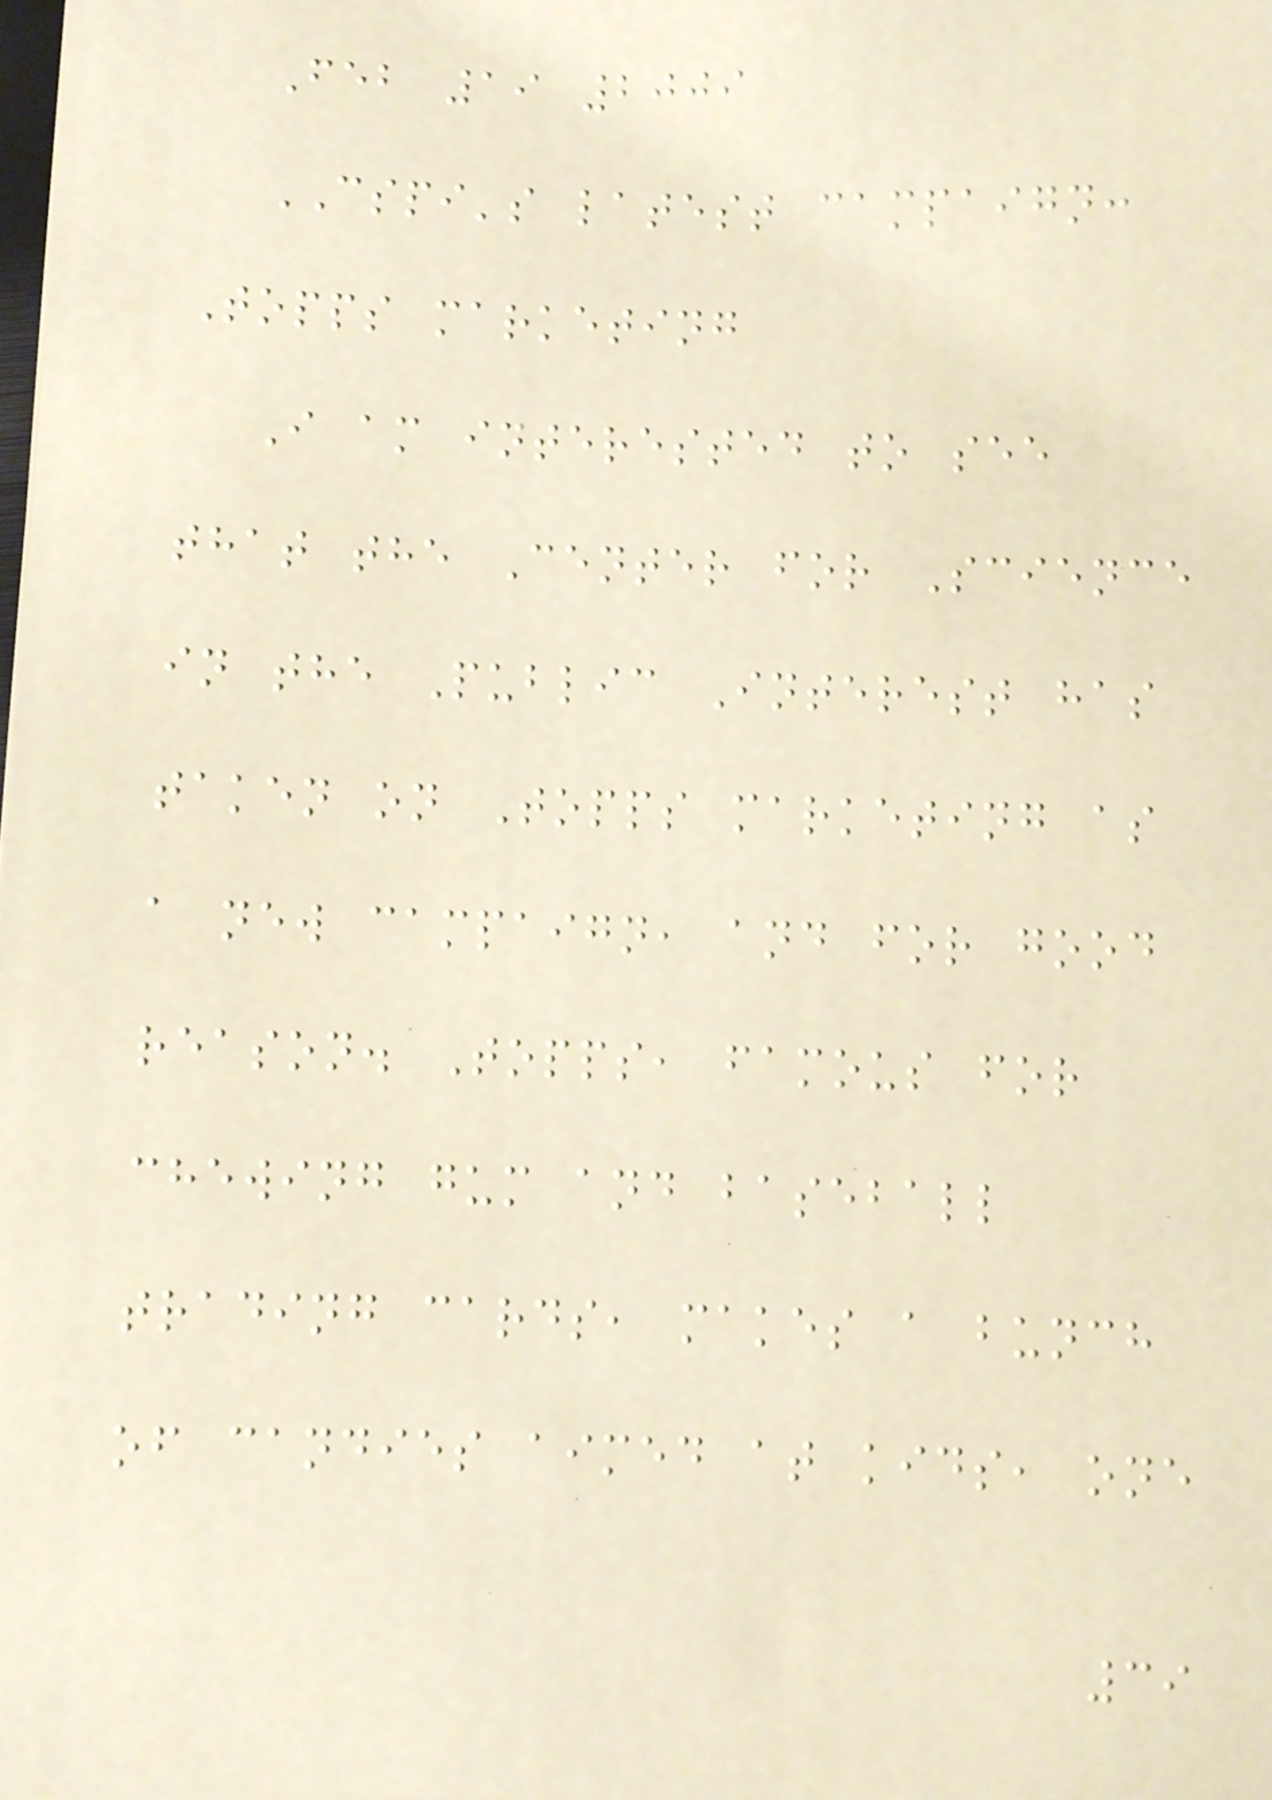Feb 19 2009
CSPI's latest campaign:
Topps marketing
I am interested to see
that the Center for Science
in the Public Interest has
taken on Topps marketing as
a new campaign, and for good
reason. Topps, famous for
chewing gum and baseball
trading cards, makes a bunch
of candies aimed at kids, one
39
